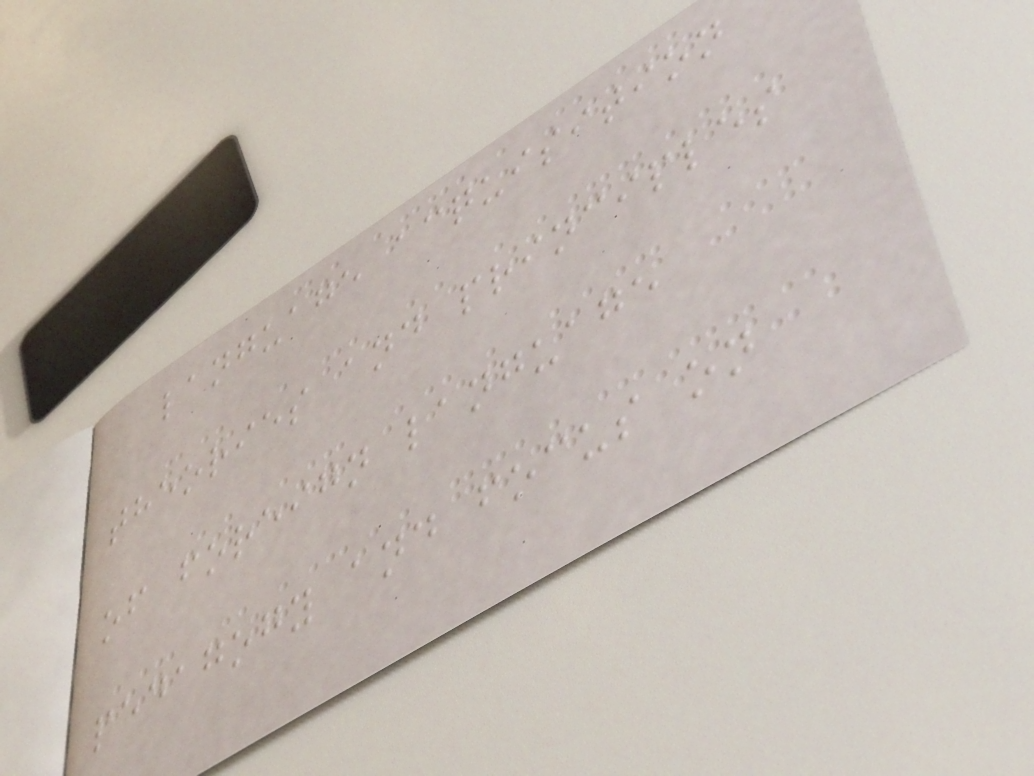language acquisition
theories and principles
of foreign language
pedagogy and focus on
